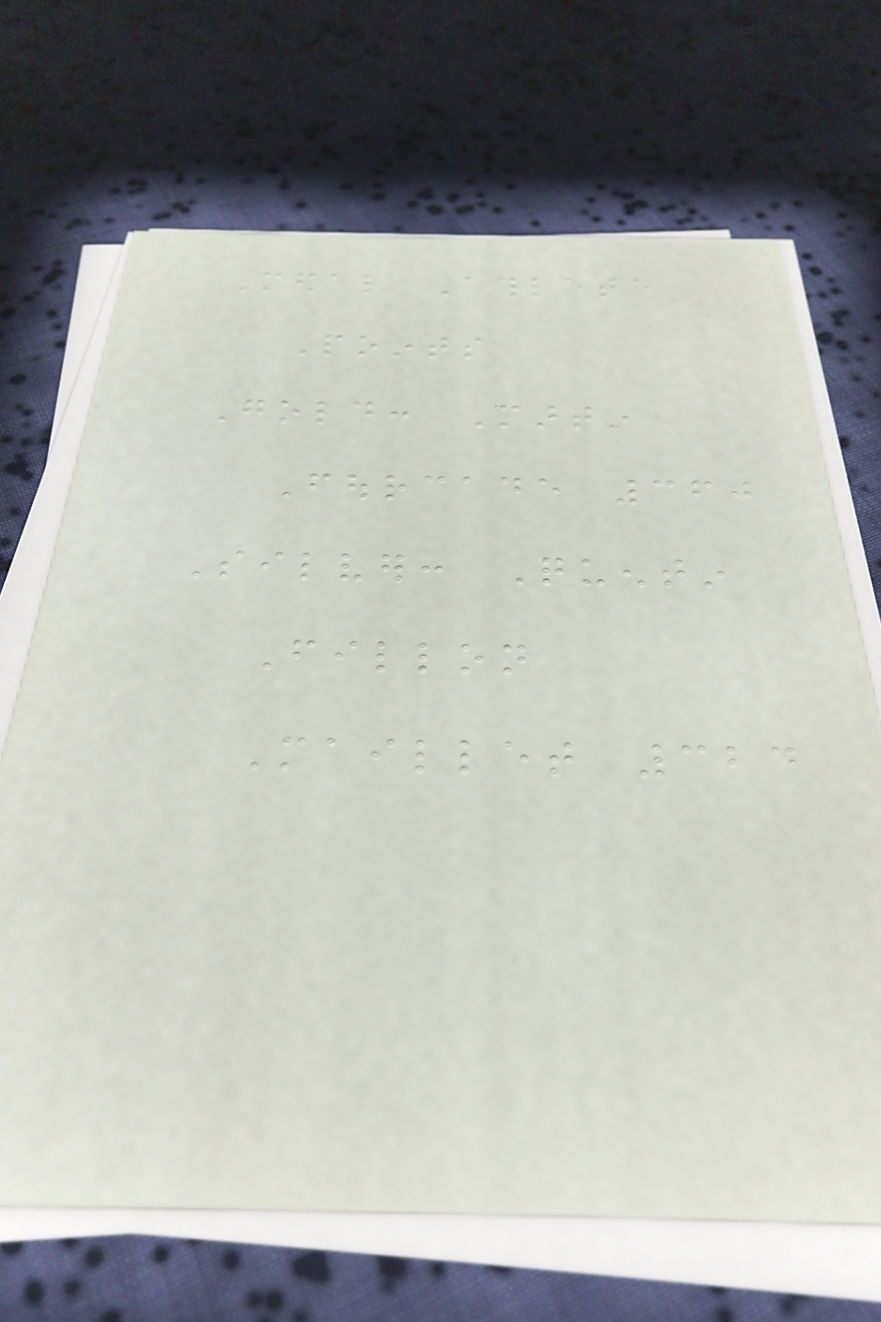Medal Athlete
Points
Gold: Martin
Fourcade 360
Silver: Quentin
Fillon
Maillet 324
